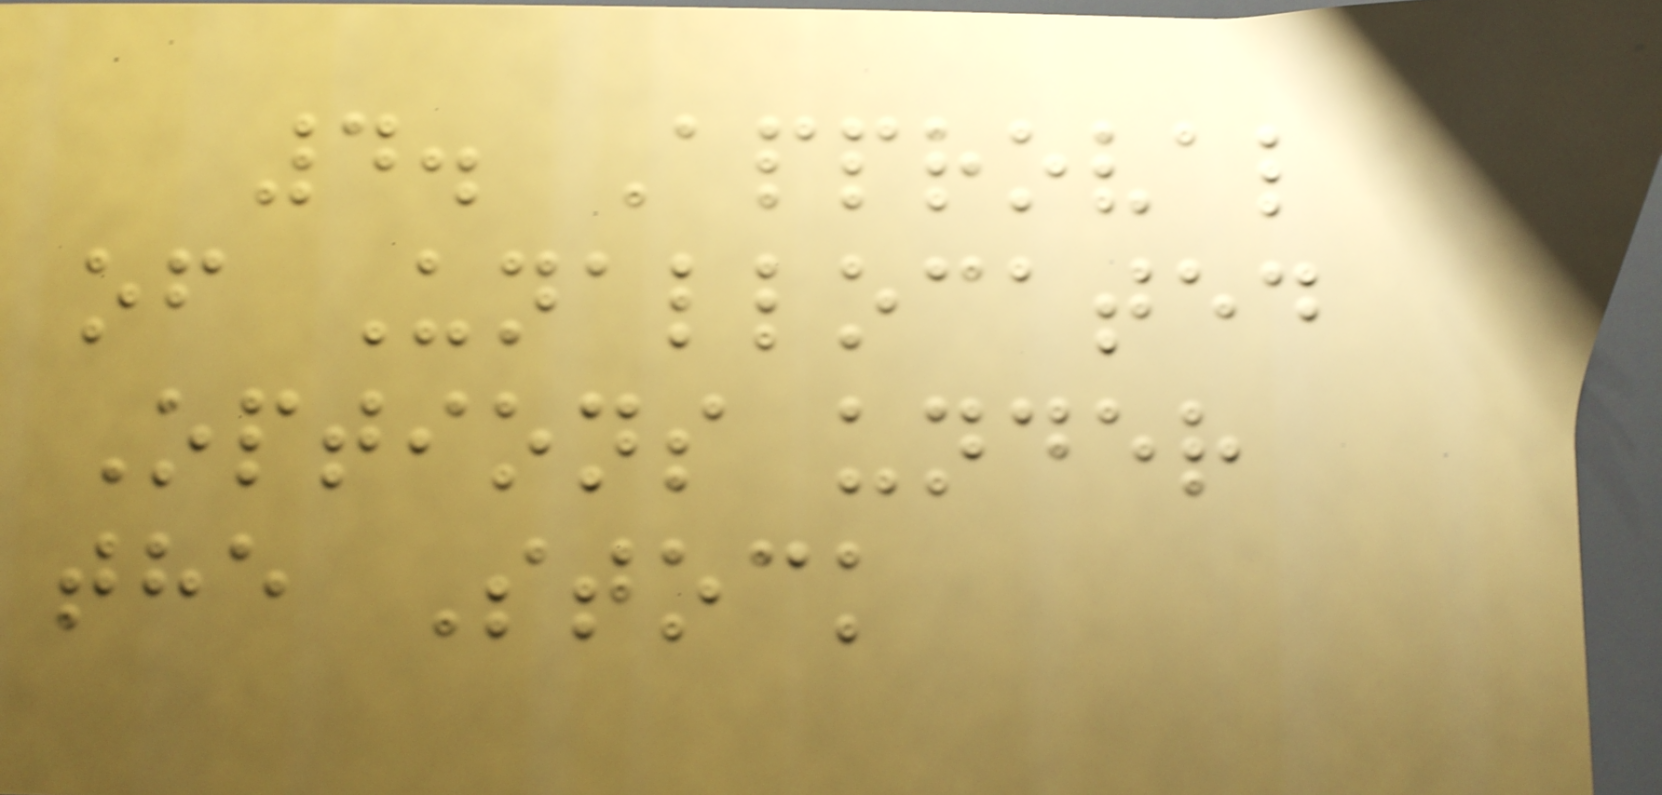4. Approval
of Unallocated
Options under
the Stock
